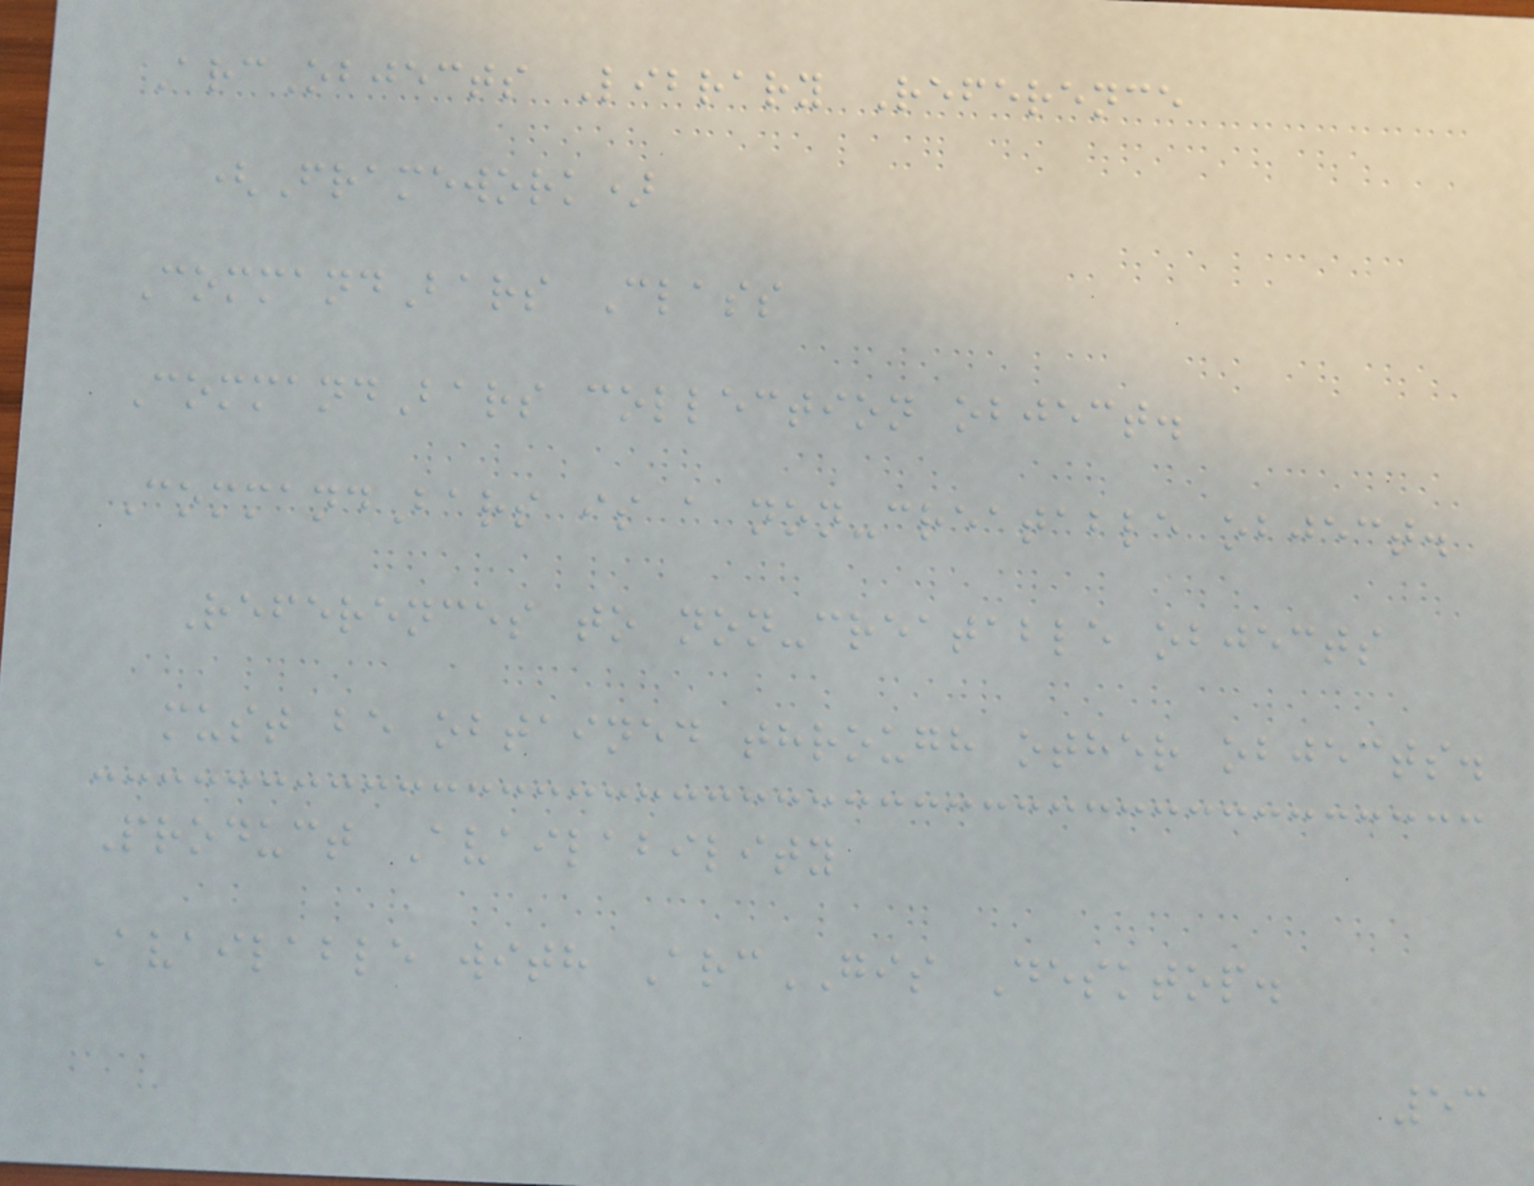ArcObjects Library Reference
(Framework)
CommandBars Class
CommandBars collection object.
CommandBars is a non-creatable object.
References to non-creatable objects
must be obtained through other objects.
Product Availability
Available with ArcGIS Desktop.
53
